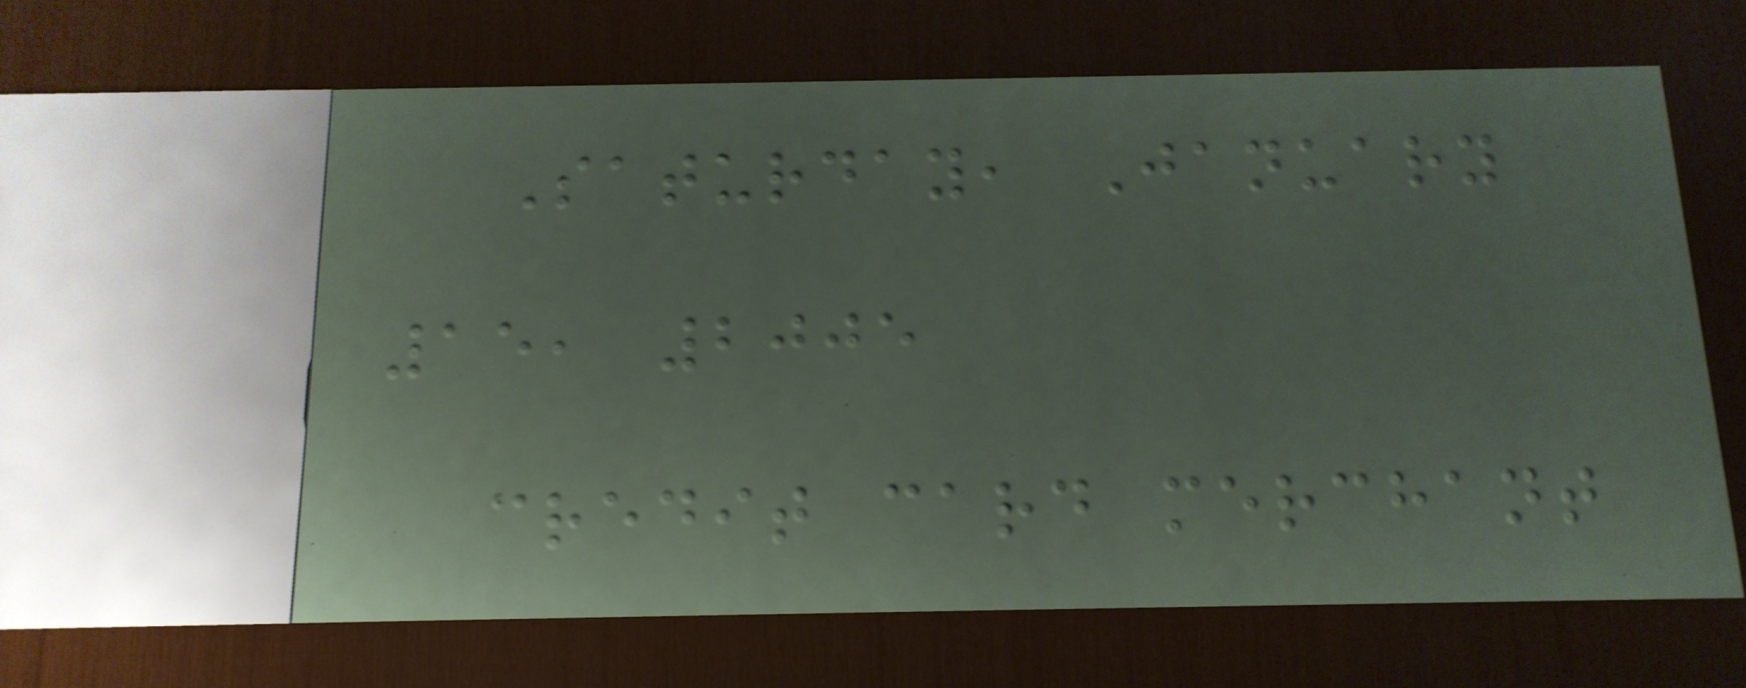Saturday, January
15, 2005
credit card merchant
